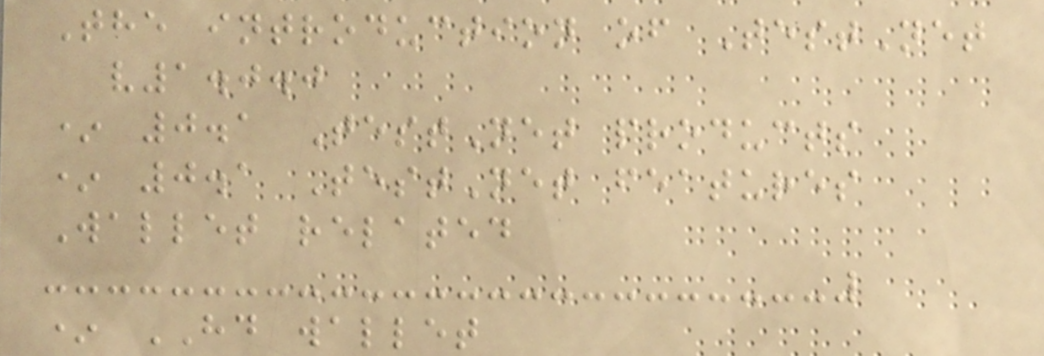The introduction of TestNet
v1.0.0
* 0.1 TestNet products
* 0.1 TestNet features
Wallet related
* HD wallet
